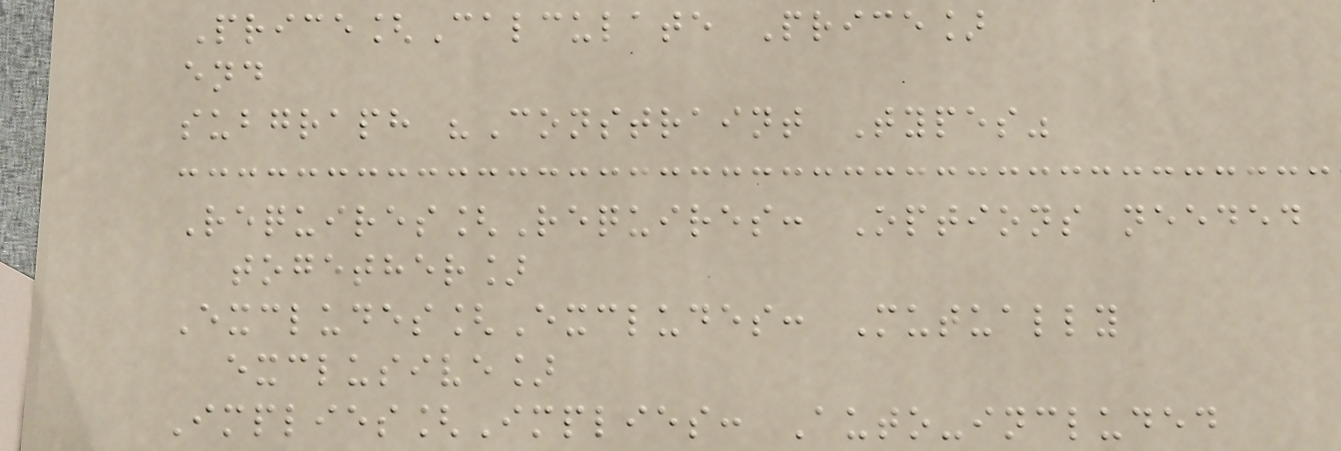Price[Calculate Price]
end
subgraph "Constraint Types"
Requires[Requires: Options needed
together]
Excludes[Excludes: Mutually
exclusive]
Implies[Implies: Auto-included
